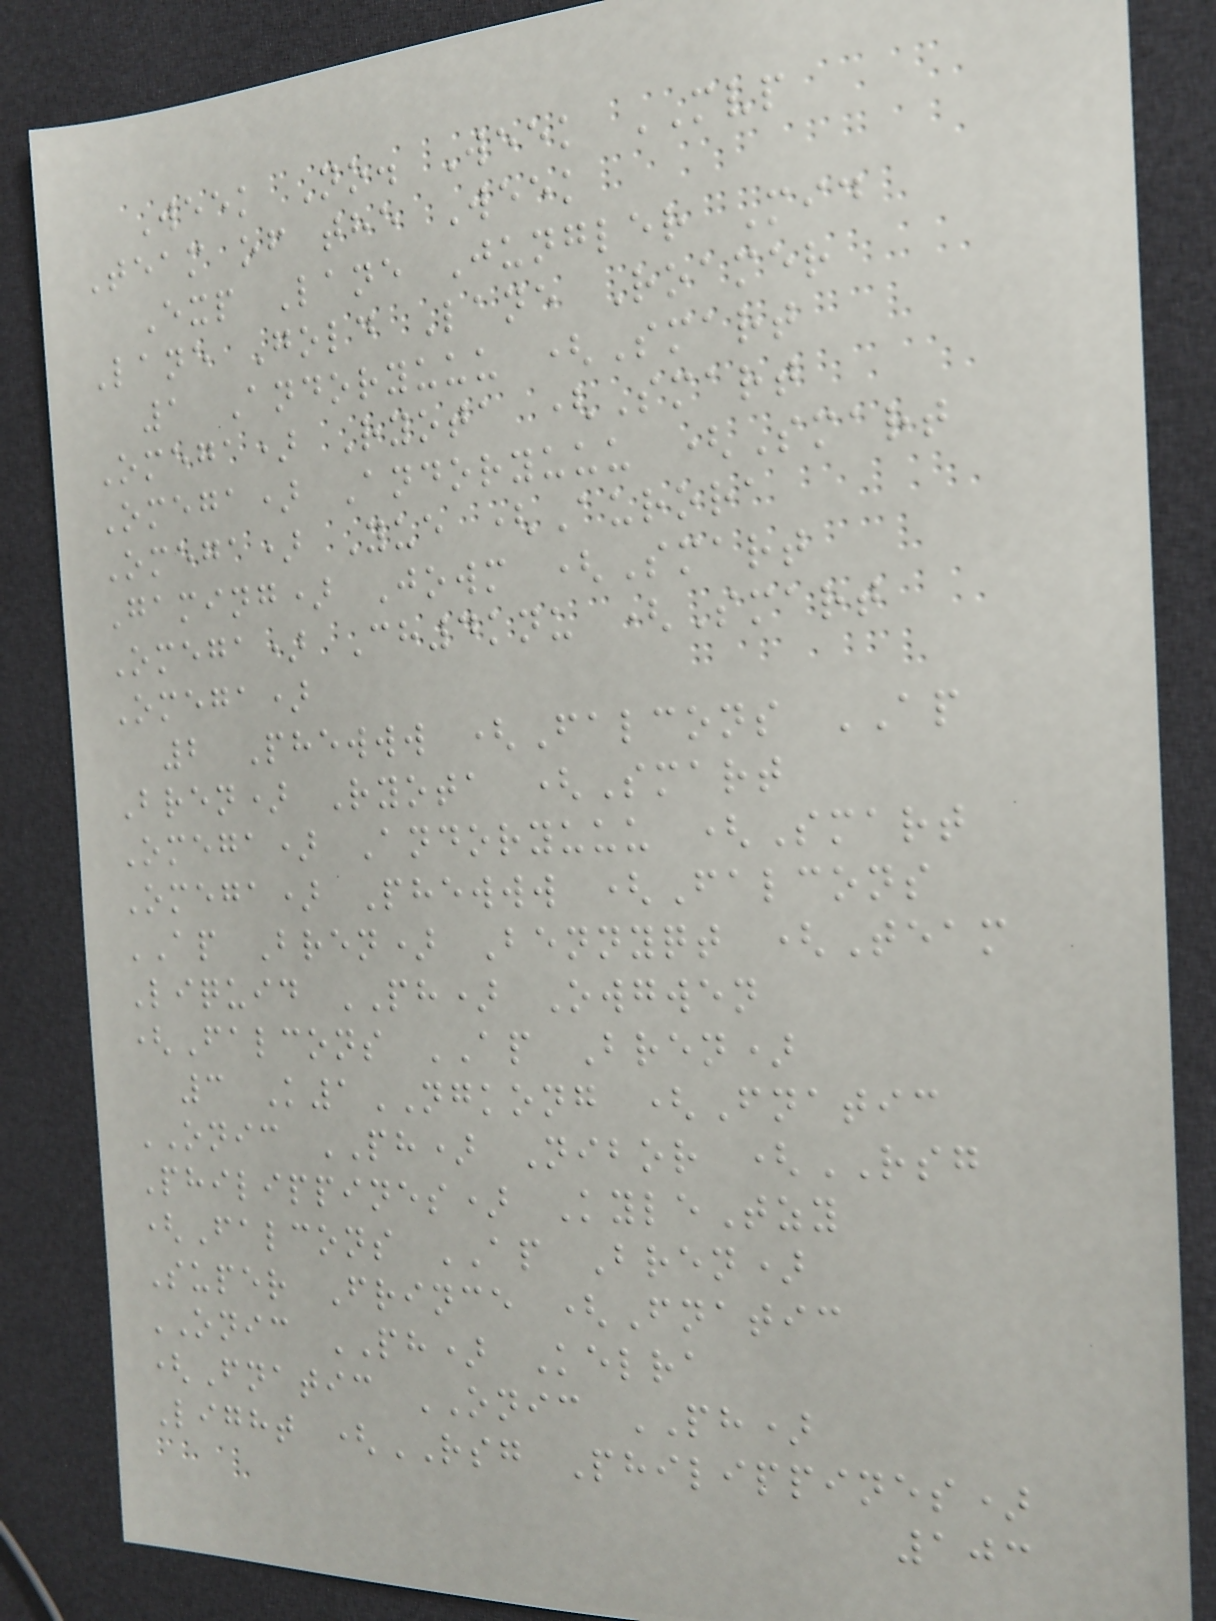Week No. Week MVP
Team of the Week
Exp Lane Jungler Mid
Lane Gold Lane Roamer
1 Andoryuuu (Smart
Omega) Ryota (Smart
Omega) Andoryuuu (Smart
Omega) Yue (Aurora
Gaming) Jowm (Smart
Omega) Ch4knu (Smart
Omega)
2 Phewww (Falcons AP
Bren) Ryota (Smart
Omega) Andoryuuu (Smart
Omega) Phewww (Falcons
AP Bren) Bennyqt (Team
Liquid PH) Owgwen
(Falcons AP Bren)
3 K1NGKONG (Fnatic
ONIC PH) Nibor (RSG
Philippines) KyleTzy
(Falcons AP Bren)
Super Frince (Fnatic
ONIC PH) Kelra
(Fnatic ONIC PH)
Light (RSG Philippines)
103
